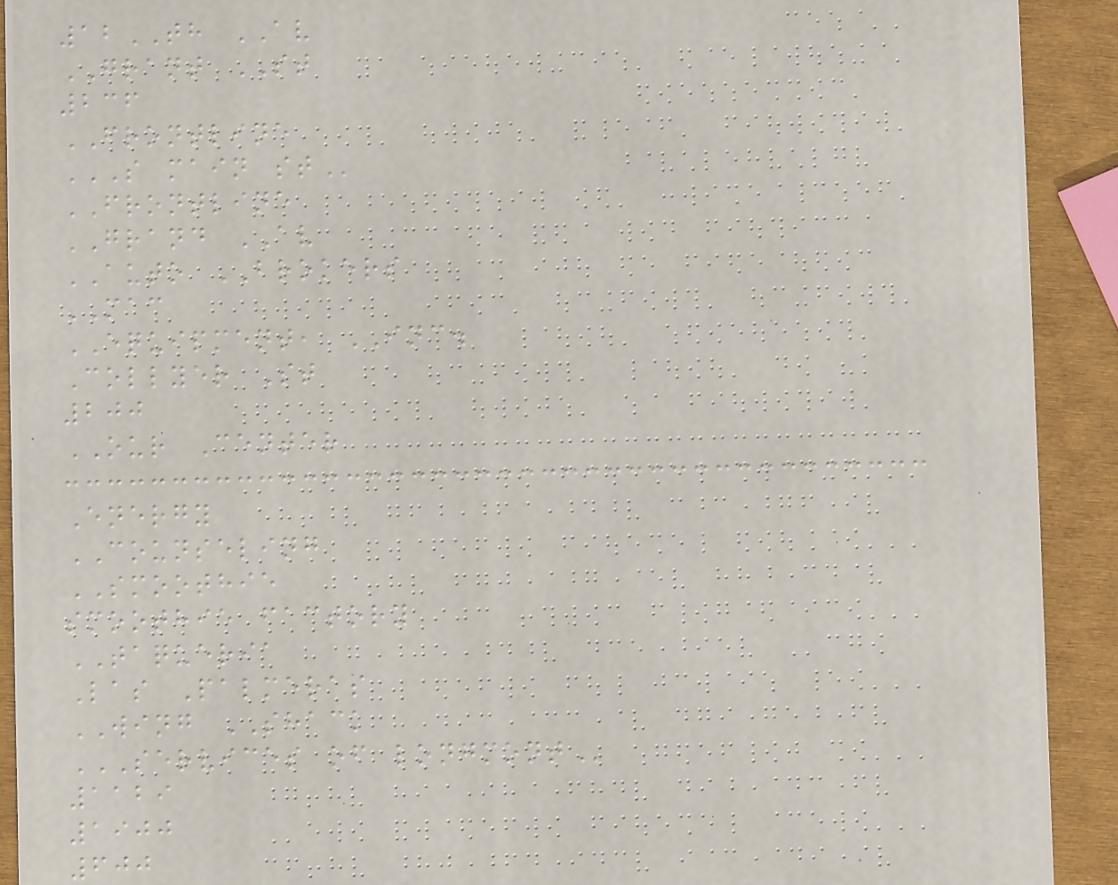12TH AV
GRANT ST
236
FRONTLINE
S MAIN ST
FRONTLINE
GRAND AV
AUTO BROKERS
MAC
EQUIPMENT, INC.
Collyer St
200
OUR Center
Energy
COUNSELING
SMOOTHIE
smoothie factory
TAQUERIA
Las Palmeras
WING SHACK
SERVICES OF LONGMONT
1129
1900
600
